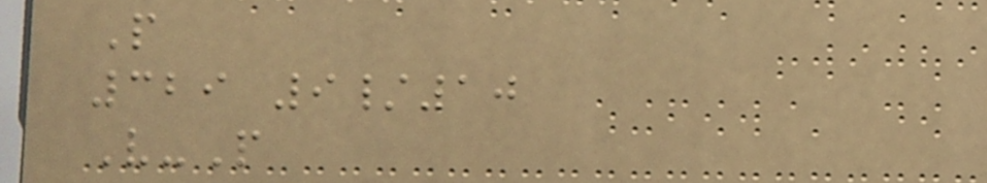P
329 9/10
V-P
